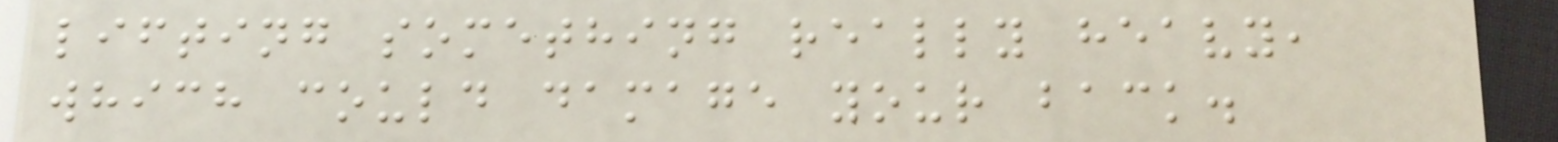lifting something really heavy,
which could damage your back.
